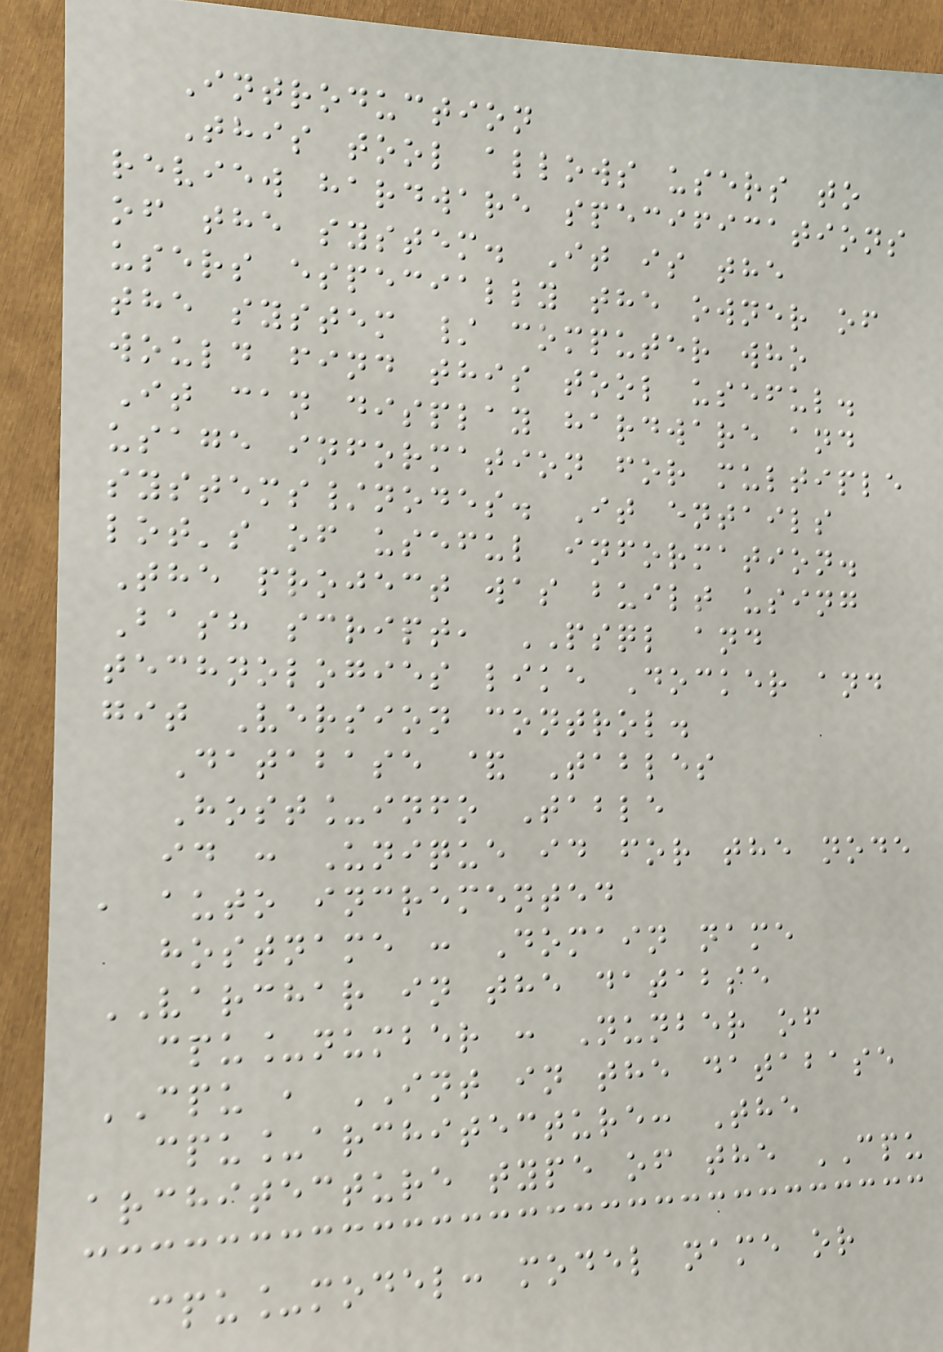Introduction
This tool allows users to
review hardware specifications
of the system. It is the
users especially the owner of
the system / computer who
would find this tool useful.
It can display hardware and
usage information for multiple
systems/nodes. It entails
lot's of useful information.
The project was built using
Bash script, PSQL and
technologies like Docker and
git Version control.
Database & Tables
Host_info Table
id : Unique id for the node
, auto incremented
hostname : Domain name
VARCHAR in the databse
cpu_number : Nunber of
CPU , INT in the database
cpu_architecture: The
architecture type of the CPU
cpu_model: model name or
